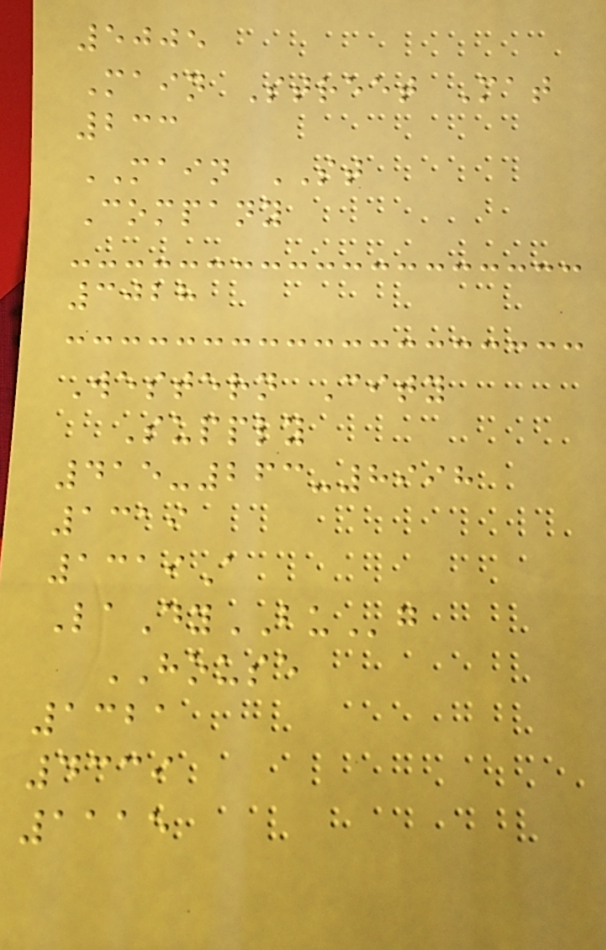5005
Main Street Mat
233
MAIN ST
Company
3028
Western City
Supply
415-263-8998
1319
1319A
LaDyBUg
HOUSE
1321
4339
1115
